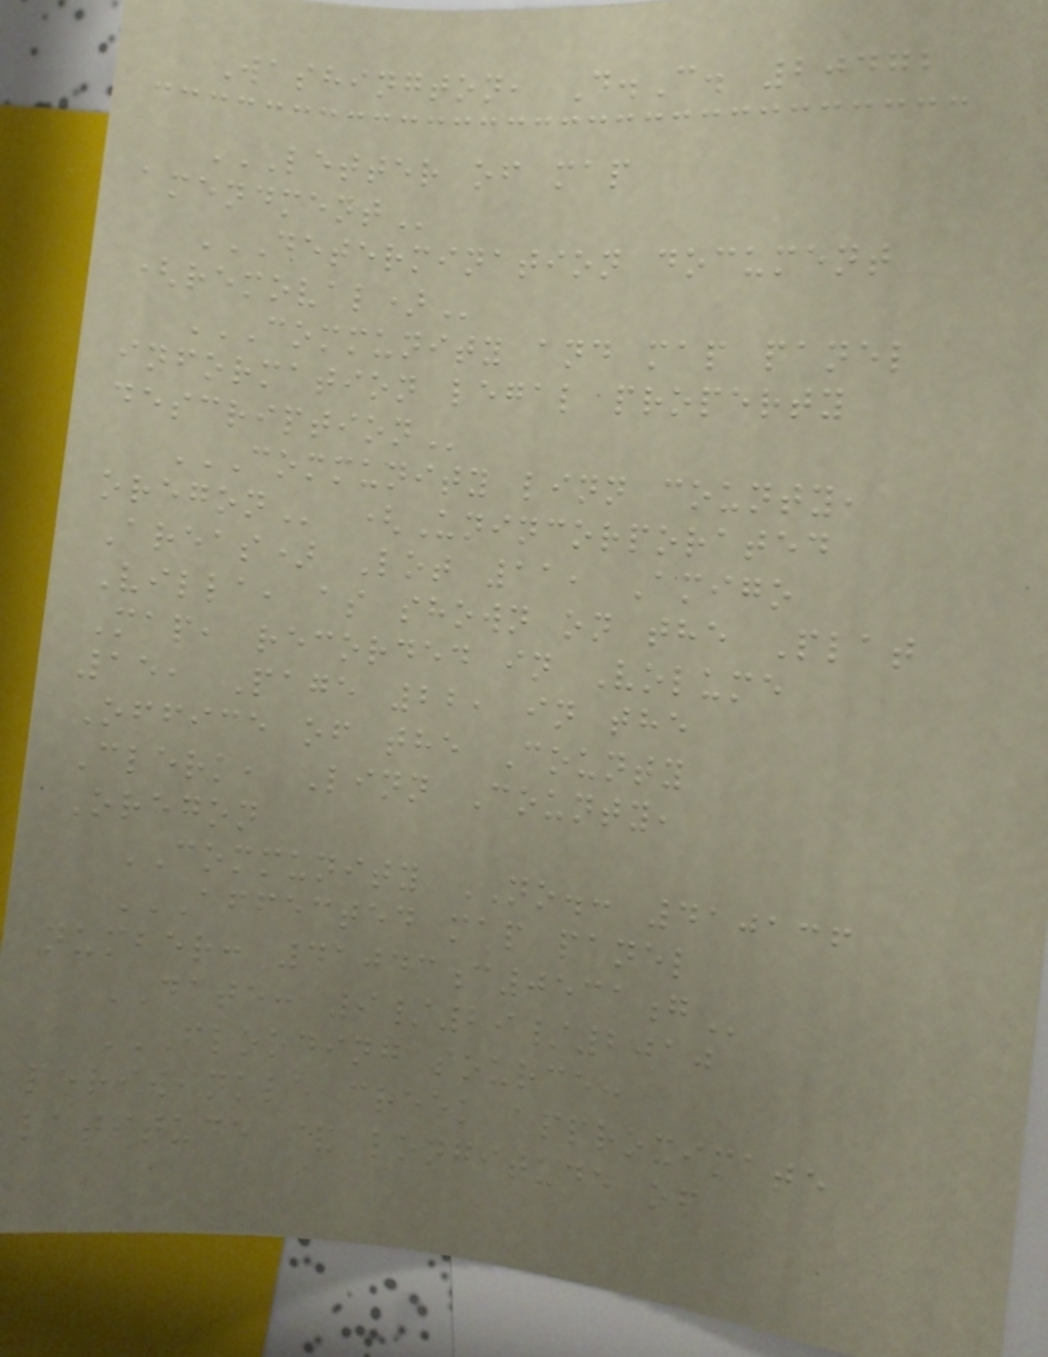Washington, D.C. 20472
LETTER OF MAP
AMENDMENT
DETERMINATION DOCUMENT
(REMOVAL)
COMMUNITY AND MAP PANEL
INFORMATION LEGAL PROPERTY
DESCRIPTION
COMMUNITY LINN COUNTY,
OREGON (Unincorporated
Areas) Lot 11, Amigo
Villa, as shown on the Plat
Map, recorded in Volume
15, Page 22, in the
Office of the County
Clerk, Linn County,
Oregon
COMMUNITY NO.: 410136
AFFECTED MAP PANEL
NUMBER: 41043C0531G
DATE: 9/29/2010
FLOODING SOURCE:
PERIWINKLE CREEK APPROXIMATE
LATITUDE & LONGITUDE OF
